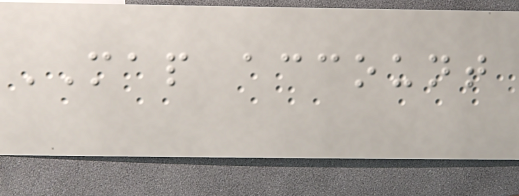MAP account
